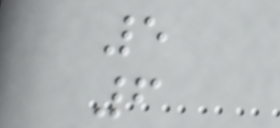5
6
